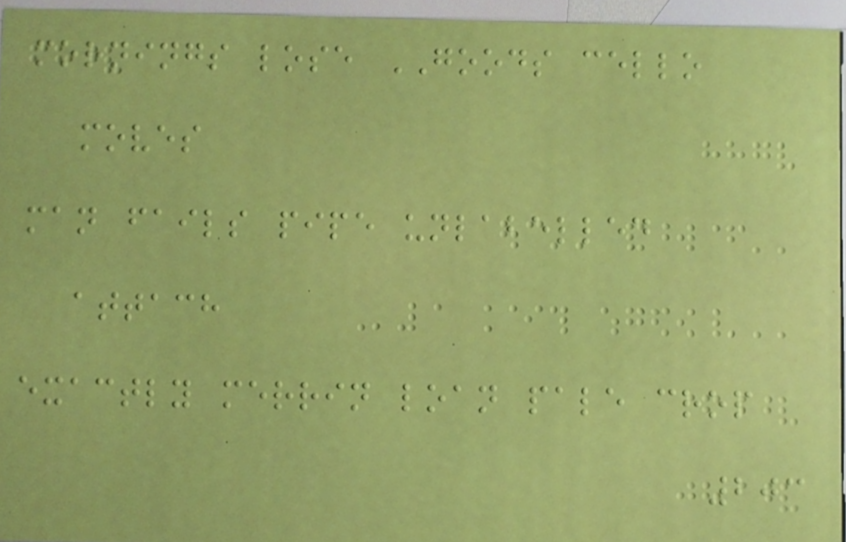mornings lose GOODS cello
moves
man fails pipe unlabelled
attach
exactly merrin loan pale crop
203
